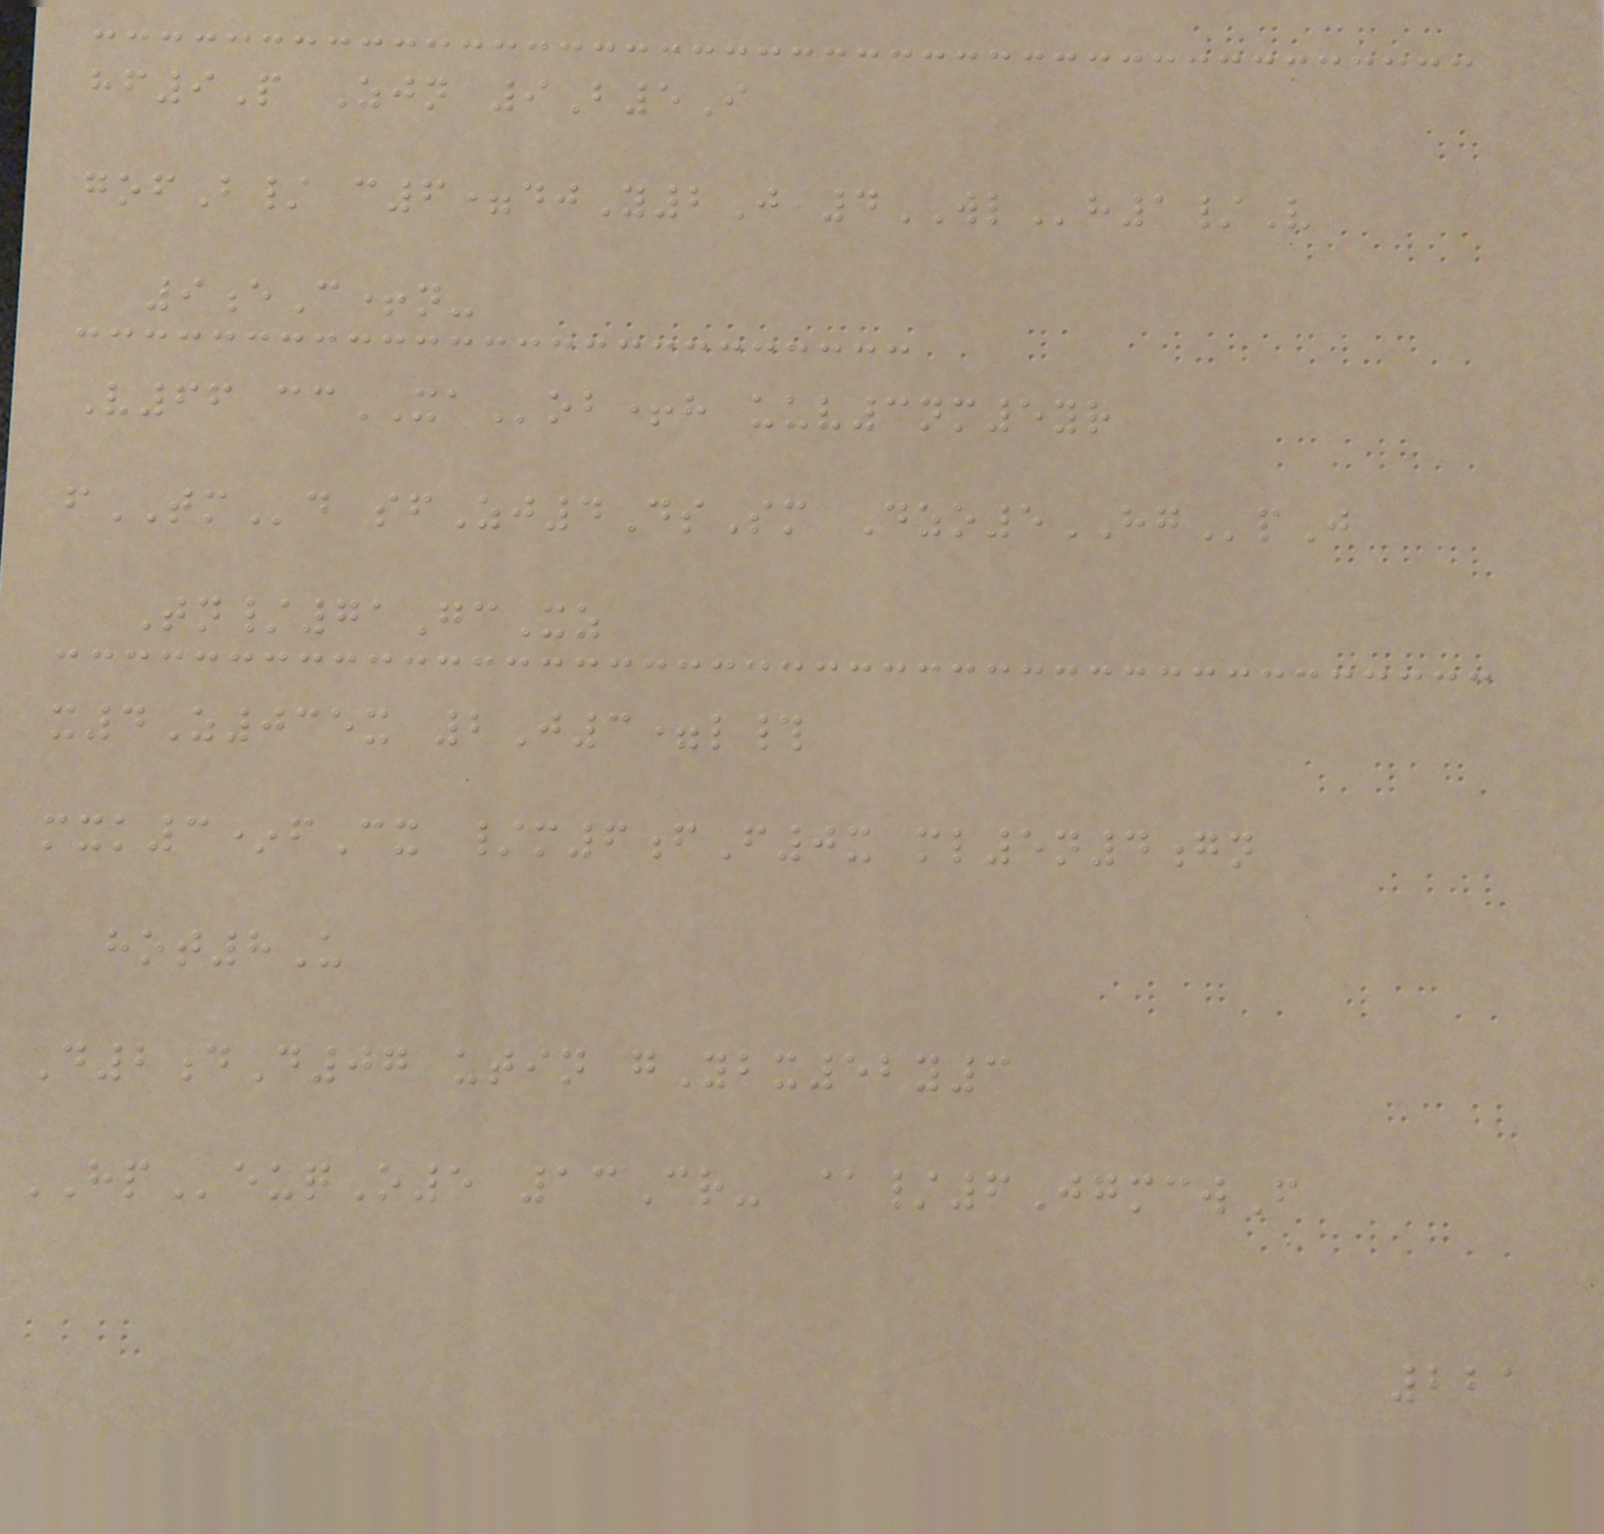hf9P Zjn 9B5I
gofB/ c6=djY2J 4WLh1/V
9eC+n-
V66 ccXAob+h uuv3nm5yr
fTMd sfZj4DsSm Dzo5HGpJ
Tn/71GcXz
x4Z035x 2J3=l#
mxk3*fCx /m6fF0x ml5n4gn
hot8U
D2dD07 utin gYbx52y3
HPeuqO5 13Cr- @/6JgmcwF
221
